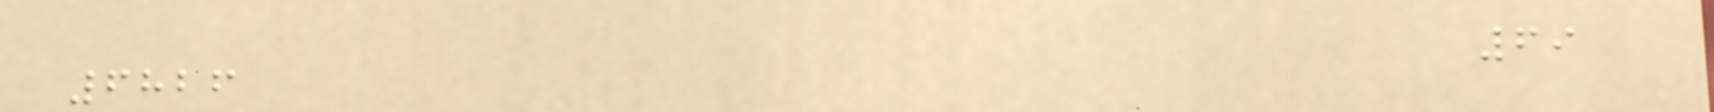69
6826
